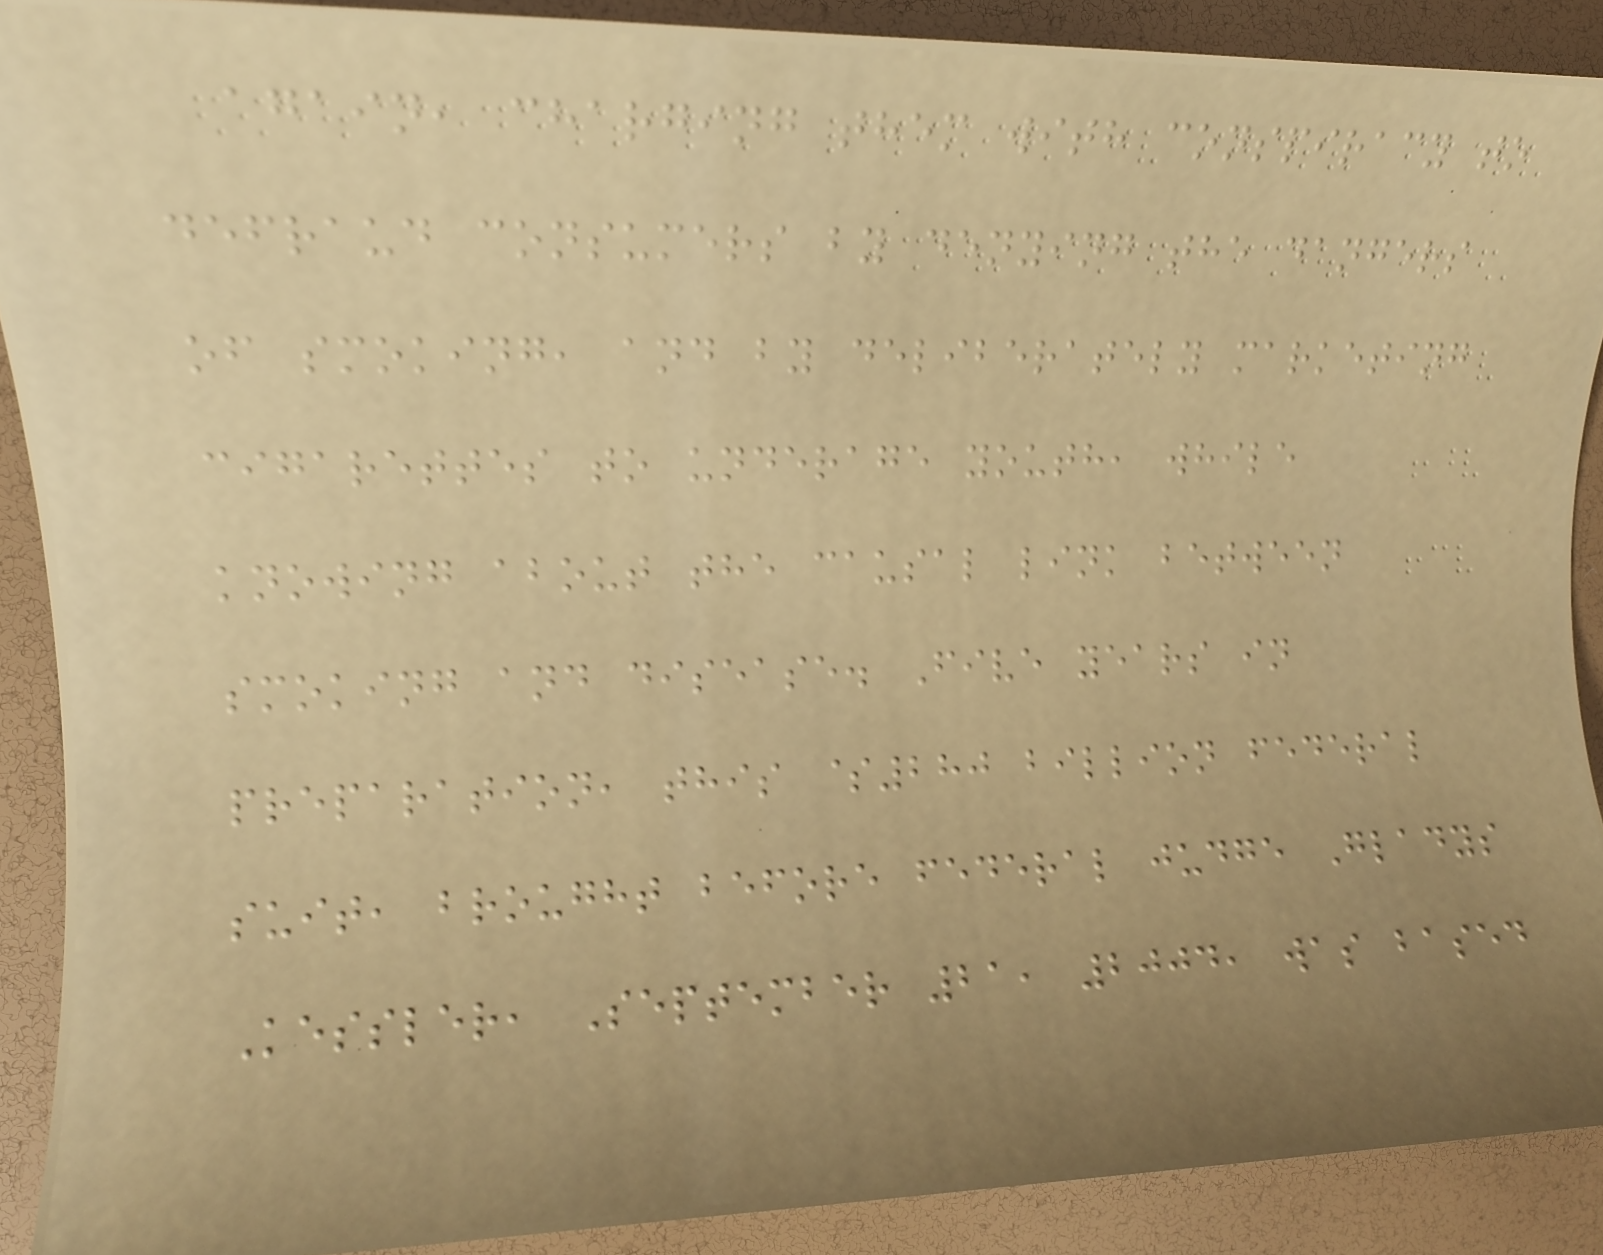again, charging them with conspiracy to
defraud consumers by denying the dangers
of smoking, and by deliberately marketing
cigarettes to underage youth, while
knowing about the causal link between
smoking and disease. Five years in
preparation, this $280 billion federal
suit, brought before federal judge Gladys
Kessler, September 21, 2004, was based
